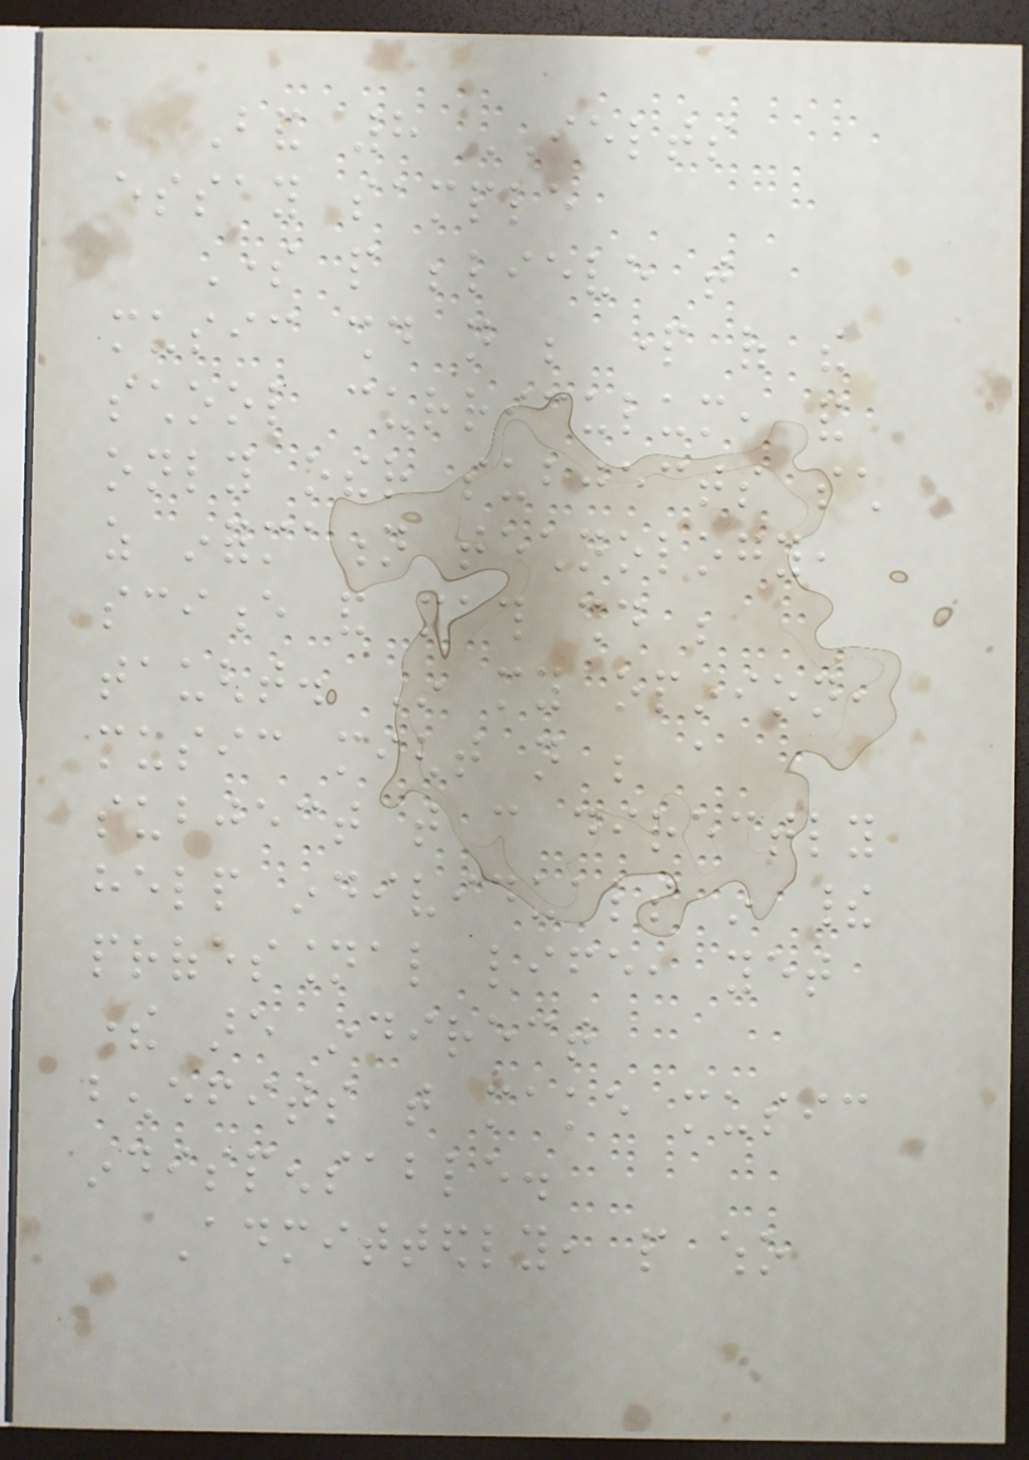Band 8 IELTS
essay sample
Some people believe that
music should not be part of the
school curriculum, and
only other subjects such
as information technology,
science and math should be
taught. In my opinion,
music might not be a
subject that can directly
help individuals in their
professional life, yet
there are indirect
benefits that make music
indispensable.
Admittedly, people who
